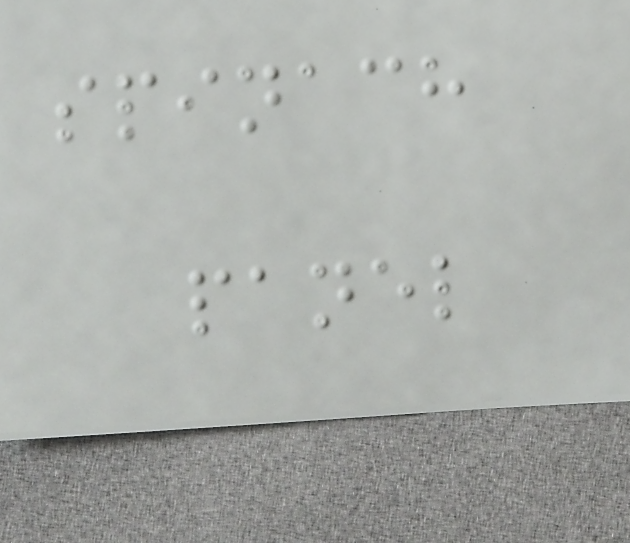spinach
panel
